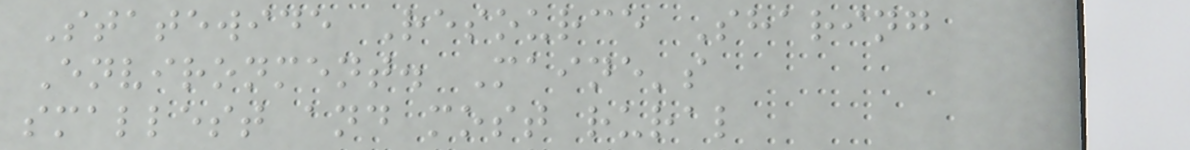Statewide Resource Sharing
Environment. Maine's
smallest and most rural
